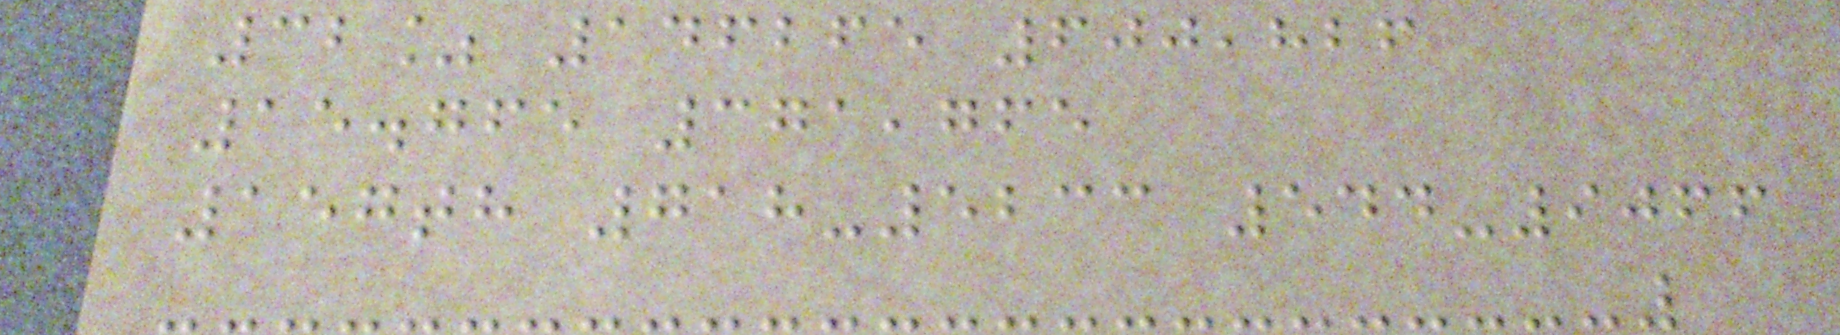32% 146265 600,826
15.765 371,765
157th 718-5233 544-9066
